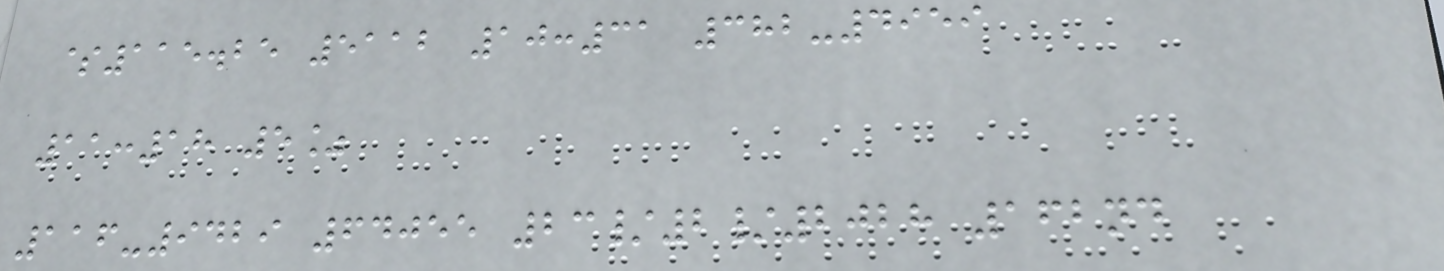$115.25 5112 10:31 382-4959
11:18 5%
116-9429 64055 23/2/2028 162nd
